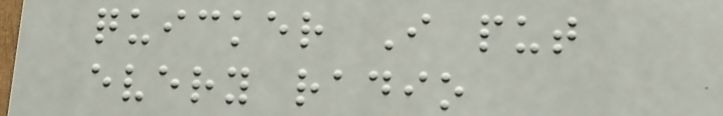quicker I put
every radio
